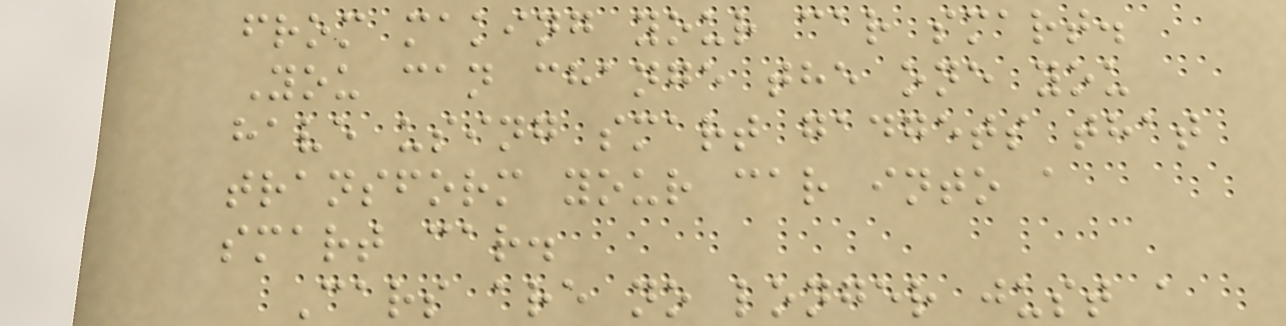from making your car smart.
You can change the one you
have using smart gadgets that
transform your car into a
smart car.
Cars are no longer just a
